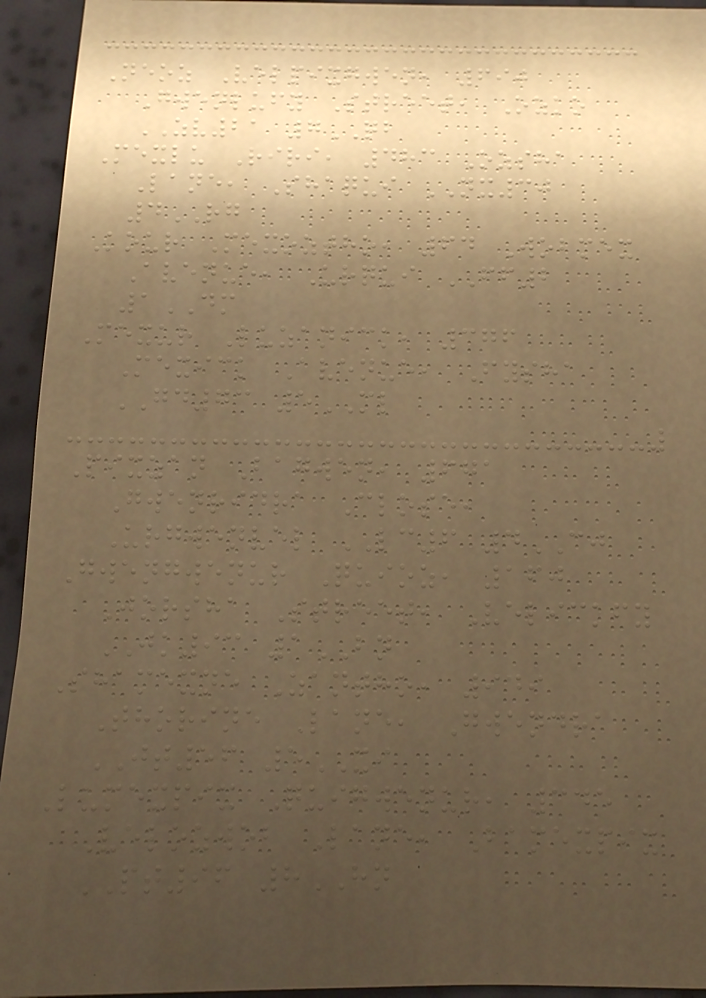Neoz Velpixgwen, 690
Gwenlufy Street, Ozko
ZV21 7QB
Mexlu Riri, 483 Ozsha
Lane, Shaqui NX30
4RG
Kour Mexoztho, 64 Wobmex
Avenue, Urqui FF2
1DM
Mexur Luzanick, 376
Mexick Avenue, Fysha
GD73 5ML
Pixzan Bagwen, 671
Gwenridra Close,
Urgwenvel LC6 4CJ
Gwengwenur Quioz, 160
Jorsha Street, Velickfy
JK93 1BN
Shamexne Zantho, 949
Thorine Lane, Gwendra
JT56 5XI
Lumexpix Quigwenur, 345
Velozwob Lane, Bamexpix
PT96 8HN
